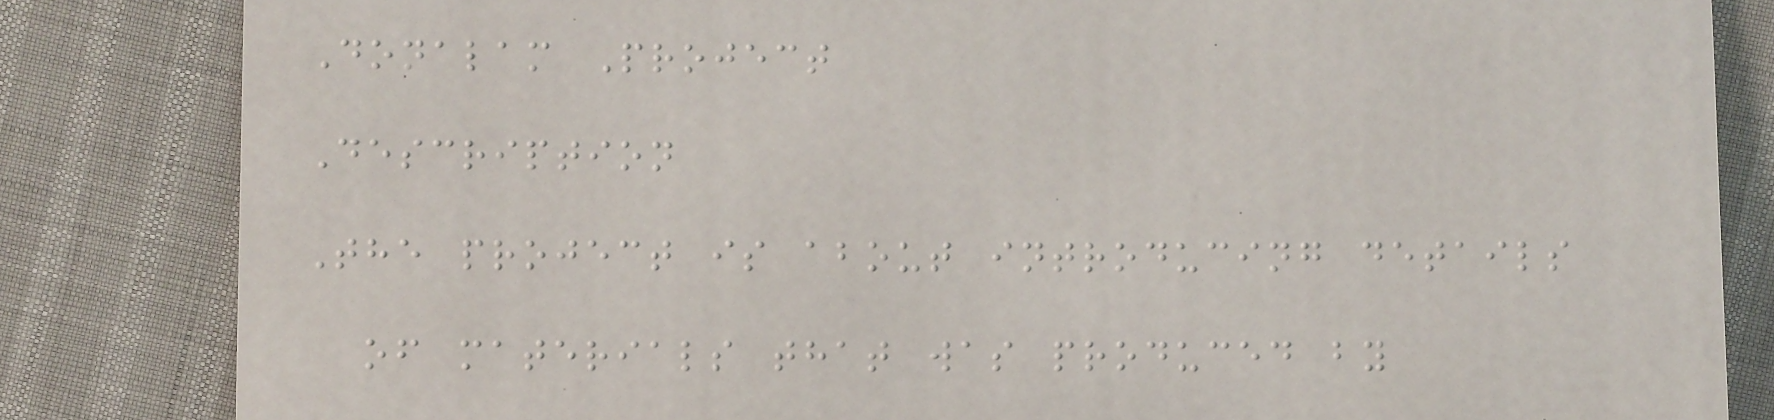Donalam Project
Description
The project is about introducing details
of materials that was produced by
